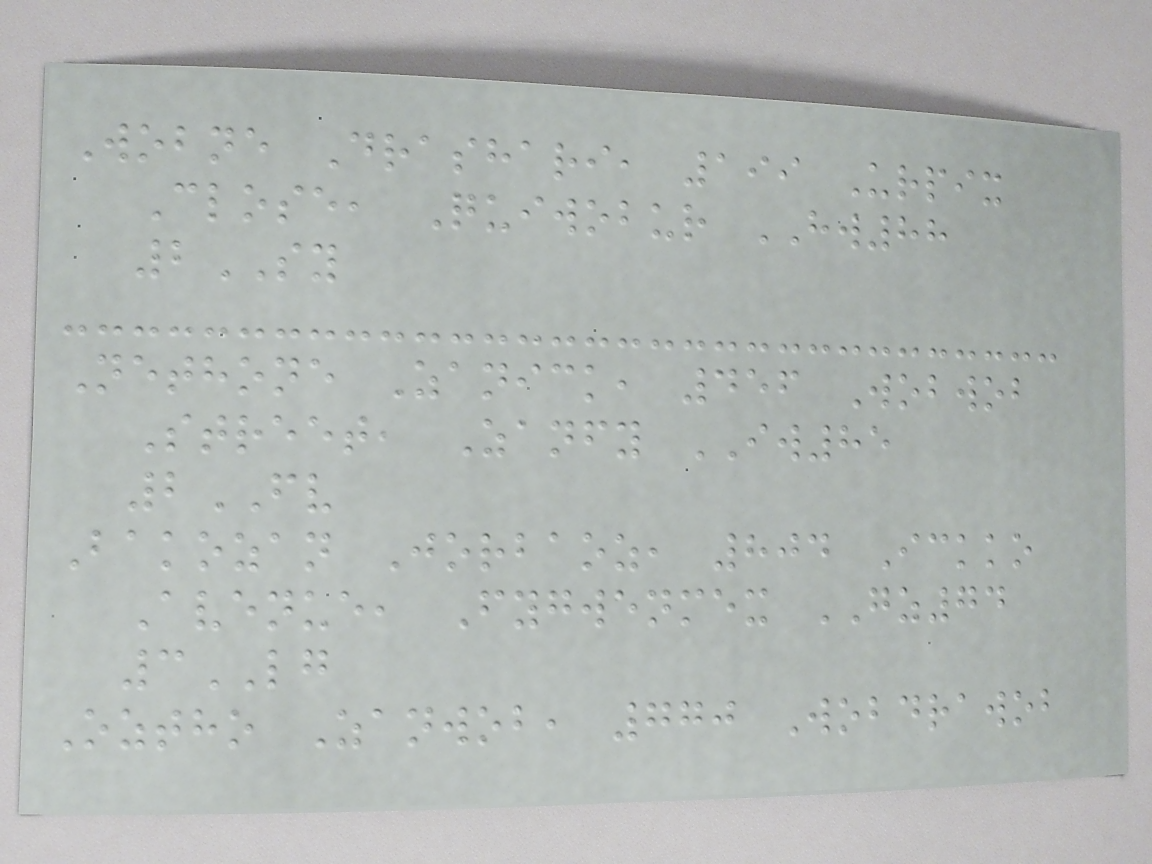Wobne Drashari, 199 Urpix
Close, Quiwobur HW88
2SY
Nethone Zanick, 456 Wobwob
Street, Zanfy IW85
2FV
Bakozan Jorbaoz, 804 Ickko
Avenue, Fygwenmex GZ74
3LG
Oztho Zanwob, 770 Wobdrawob
